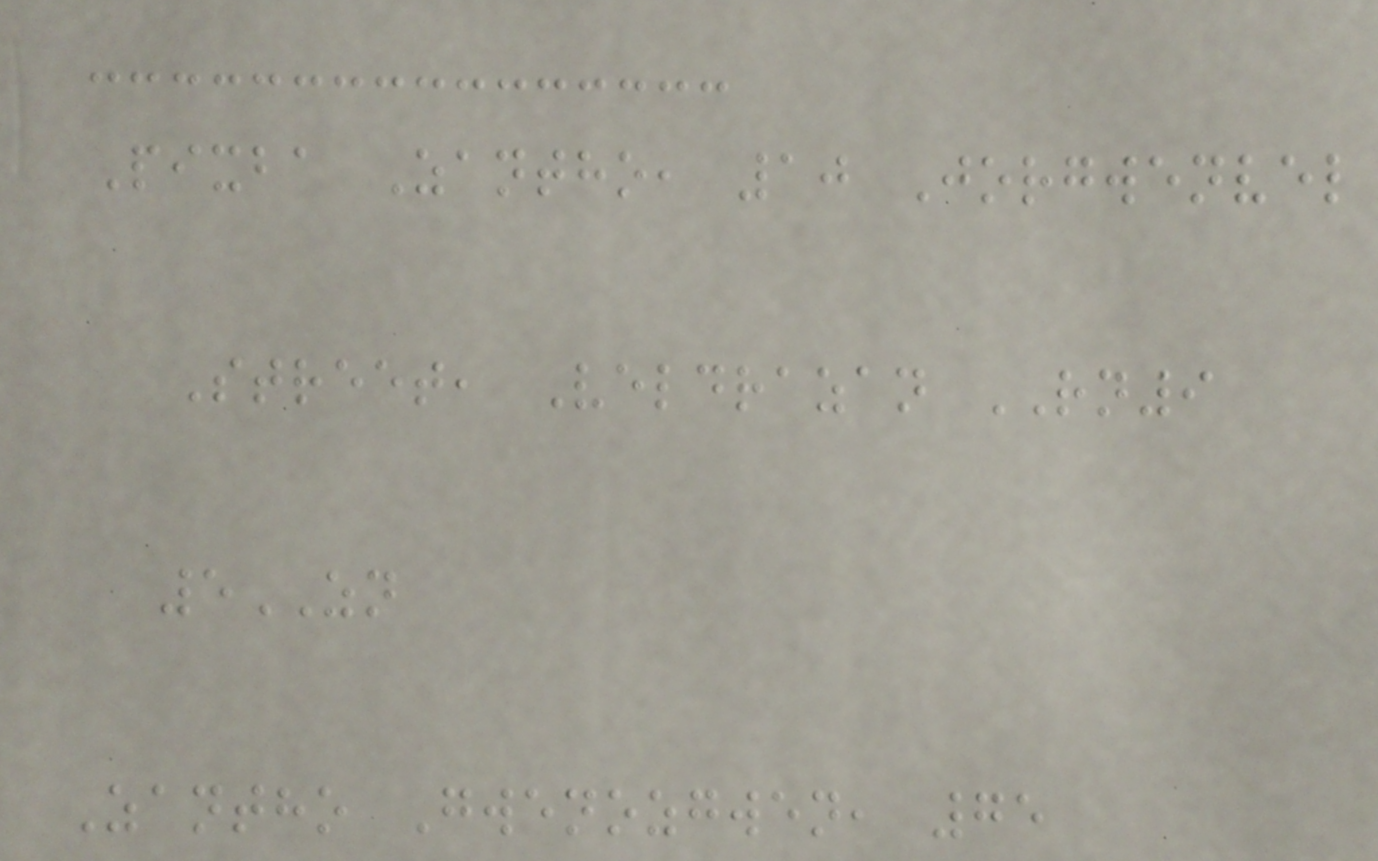Pixba Zantho, 10 Jorgwenvel
Street, Veldrazan RN9
5ZN
Zantho Gwenozgwen, 75
